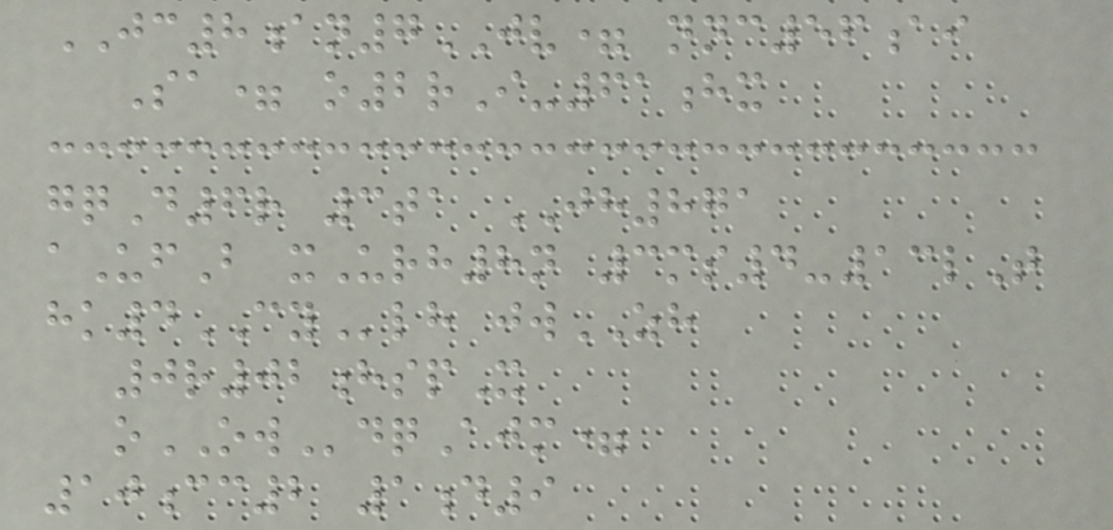JC8an7JV= nnc56ai
Sa= o2rI-61hx
gqD6r 3ta JH871
aUfB xUrh8n 3ms4-13lT
hk4CYlh jwZH
0r02hspX
oOWdqAjm=
10cc2 1d9
